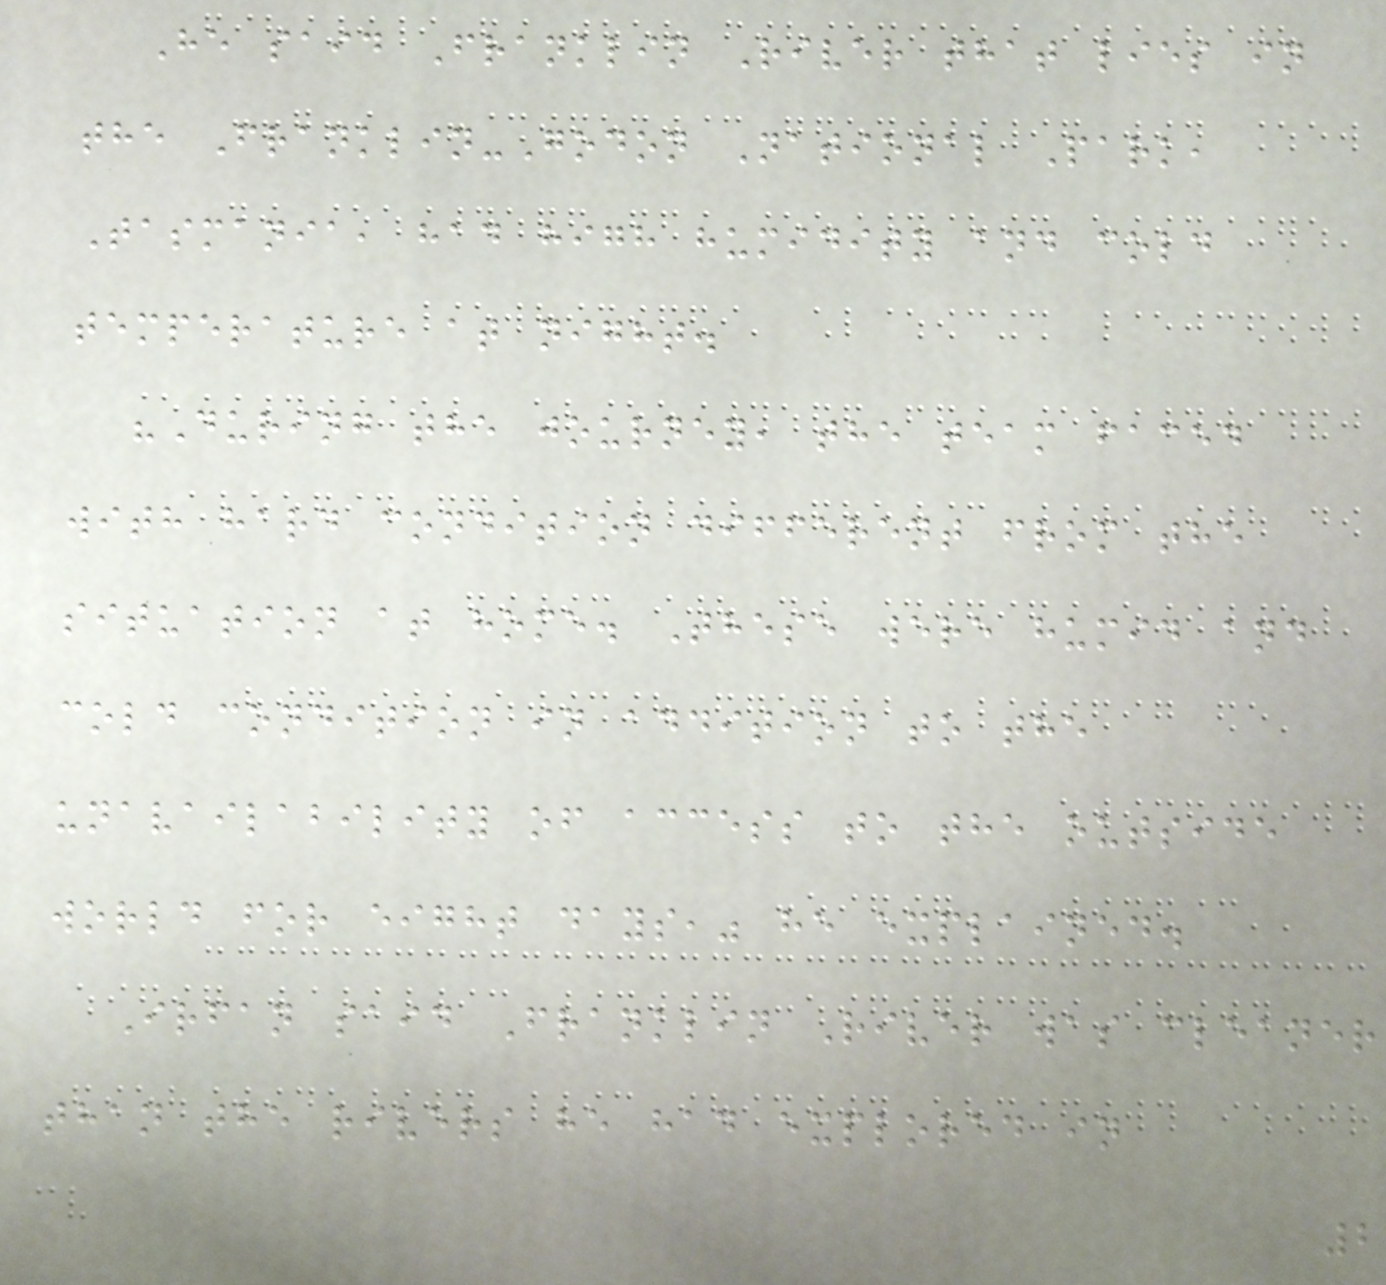He said Franklin River that lies in
the Franklin-Godon National Park,
Tasmania, had high humidity and cold
temperature at night.
"During the journey, the team faced
with hard condition different from the
situation at home. These were humid and
cold condition in addition to the
unavailability of access to the outside
world for eight days," he explained.
Irfan said Franklin River was cleaner
than the rivers he had explored in
2
